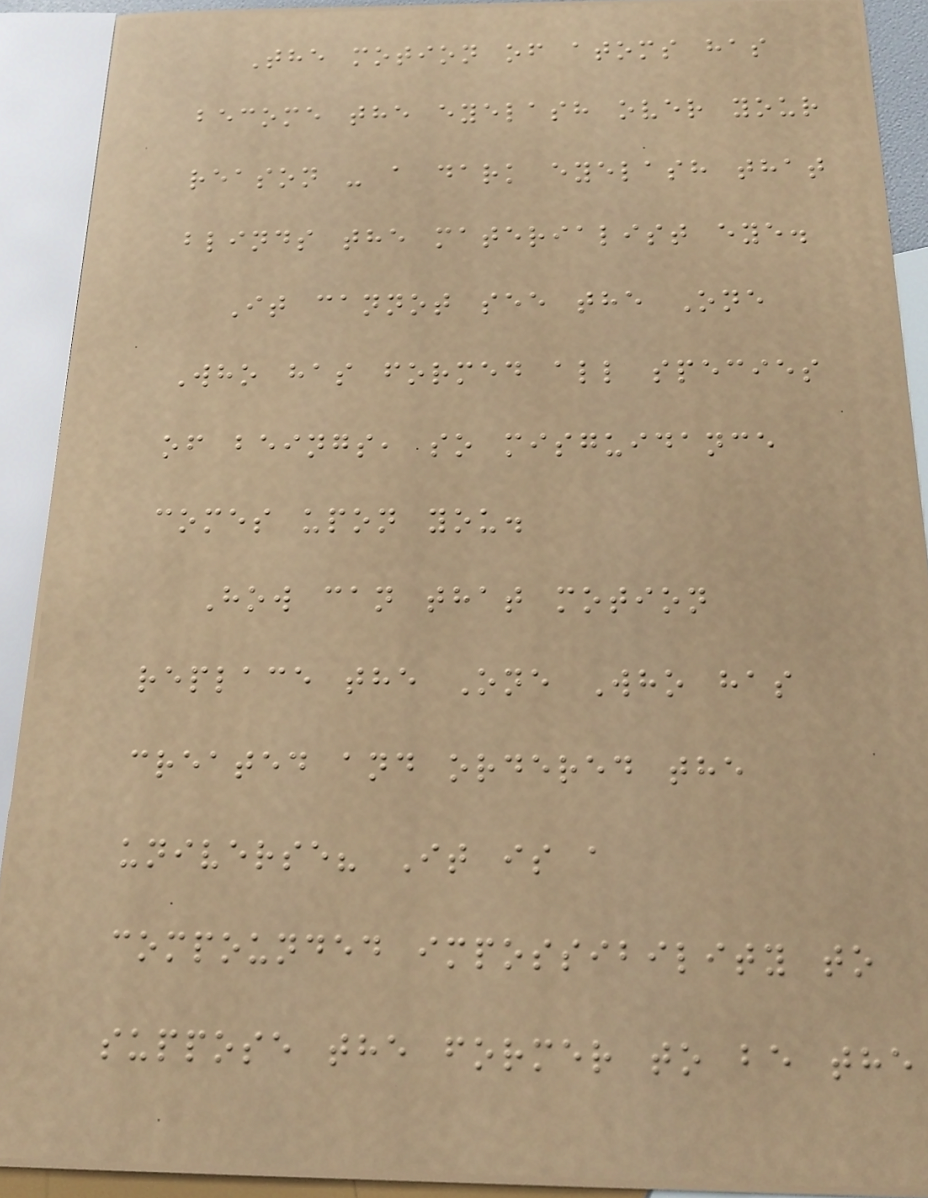The motion of atoms has
become the eyelash over your
reason - a dark eyelash that
blinds the materialist eye.
It cannot see the One
Who has formed all species
of beings, so misguidance
comes upon you.
How can that motion
replace the One Who has
created and ordered the
universe? It is a
compounded impossibility to
suppose the former to be the
